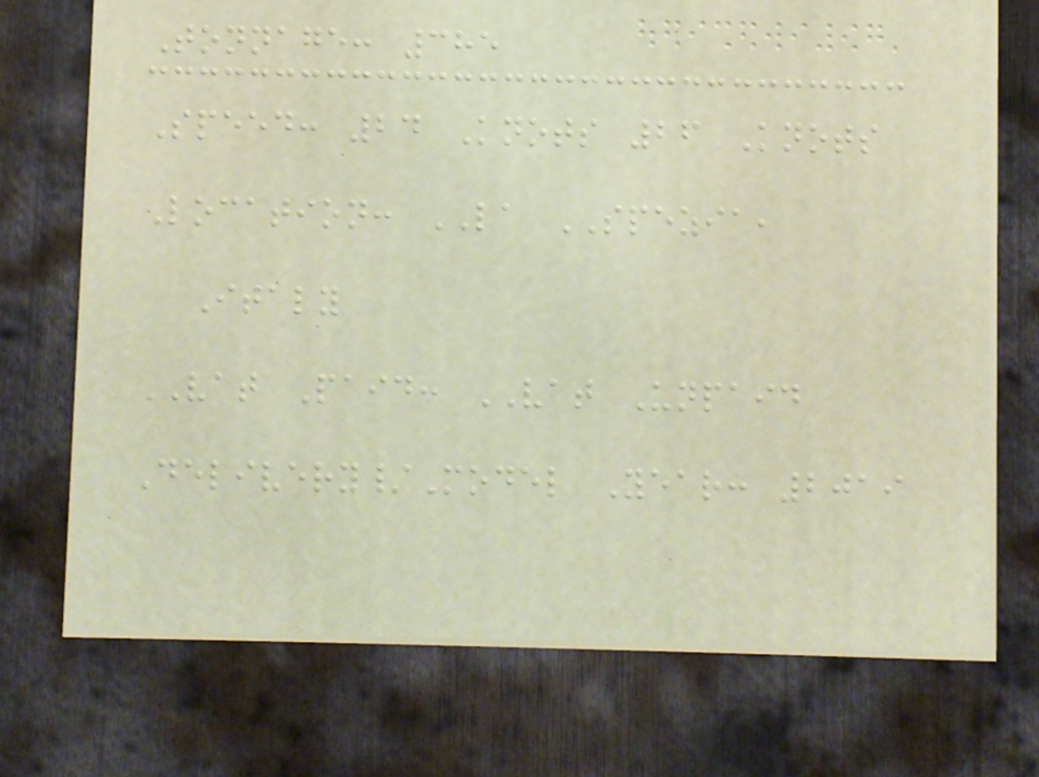Tonnage: 385
Speed: 24 Knots 26 Knots
Location: LA SPEZIA,
Italy
VAT Paid: VAT Unpaid
Delivery/Model Year: 2019
